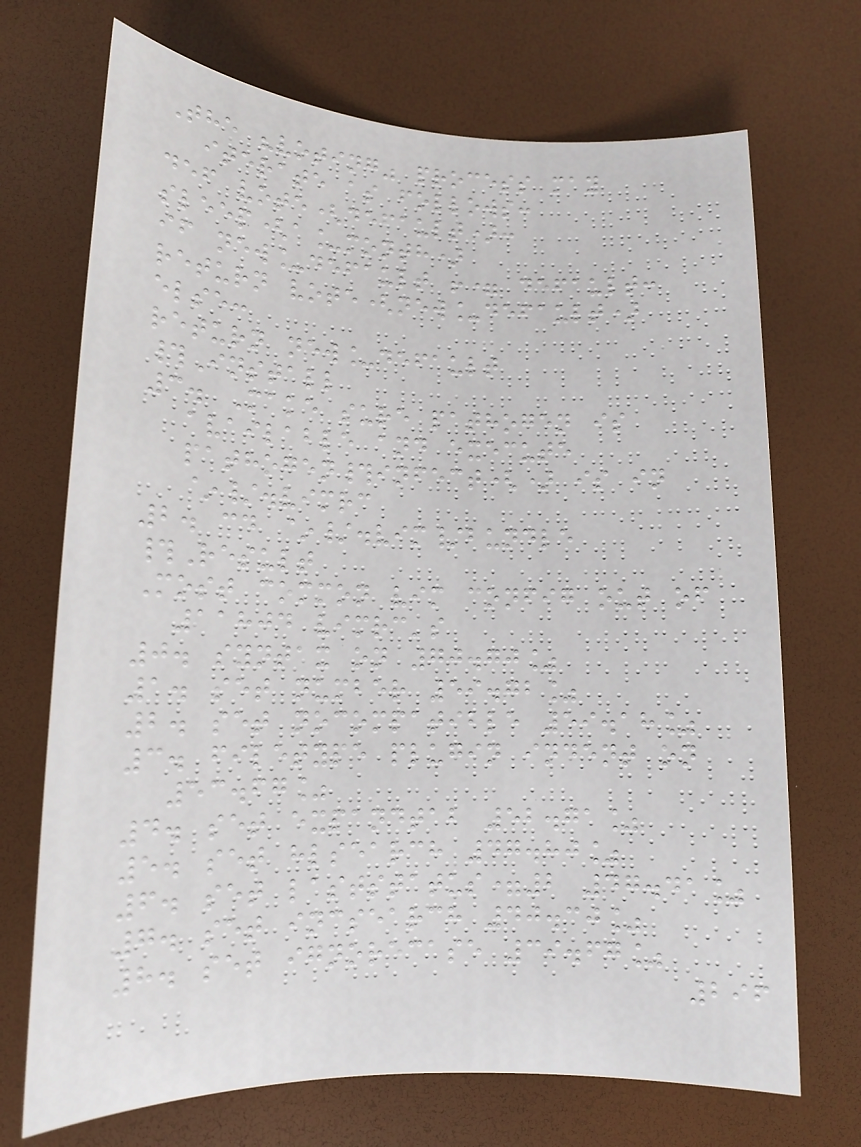The "voting" process may
iterate as follows:
def vote(default):
sleep(a_month)
if new_default != default:
return vote(new_default)
else:
return new_default
#Install
3. Make sure pathogen is
available and execute
pathogen#infect() is in
~/.vimrc
2. cd ~/.vim/bundle
#Result
Most common vim config out of
11804 vimrc's
0. syntax on 70.70%
1. set number 59.72%
2. set nocompatible 59.18%
3. filetype plugin indent on
53.67%
4. set expandtab 52.71%
5. set hlsearch 47.80%
6. set laststatus=2 47.41%
7. set incsearch 40.30%
8. set ignorecase 39.67%
296
